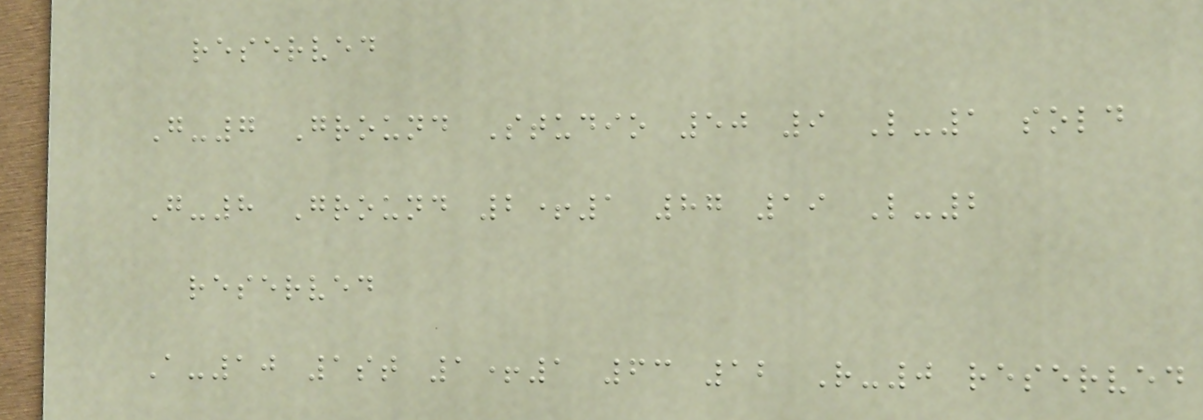reserved
G-7 Ground Studio 50 9 L-1 sold
G-8 Ground 2+1 87 19 L-2
reserved
A-10 1st 1+1 63 12 R-0 reserved
